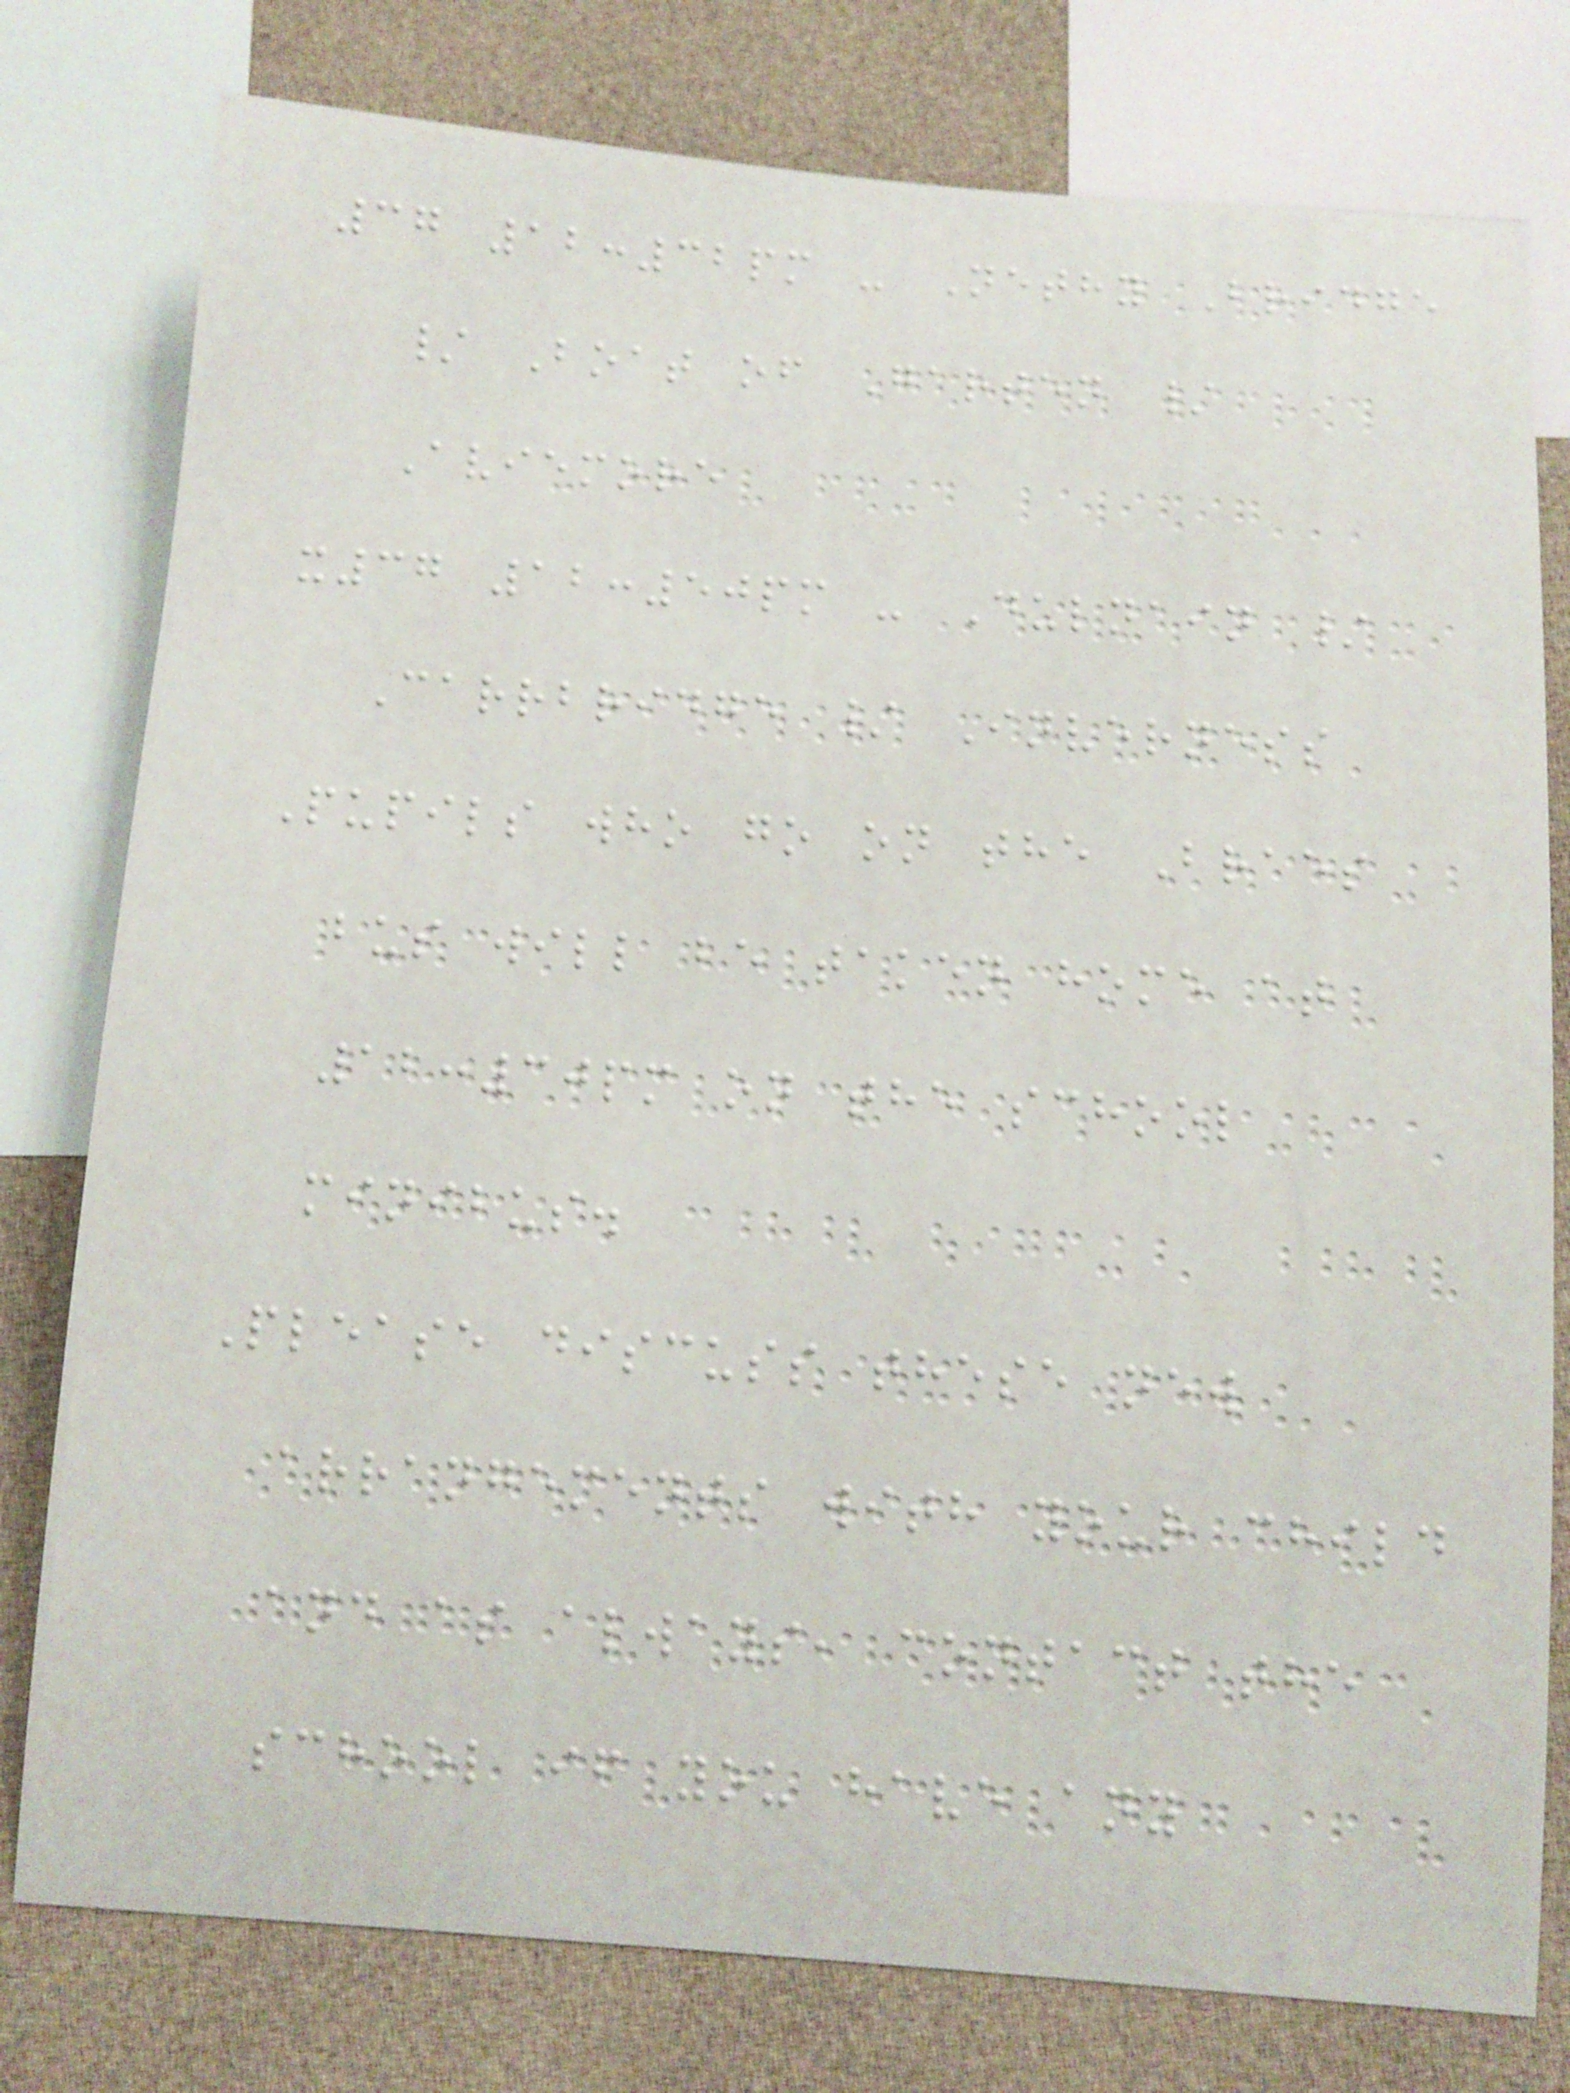37 12:32pm - Nethy Bridge
/ Boat of Garten /
Aviemore
x37 12:50pm - Dulnain /
Carrbridge / Inverness
Pupils who go on the Braes
bus will be taken home at
12:30pm on the school
minibus.
Please discuss these new
arrangements with your child
and as always, contact the
school if you have any
